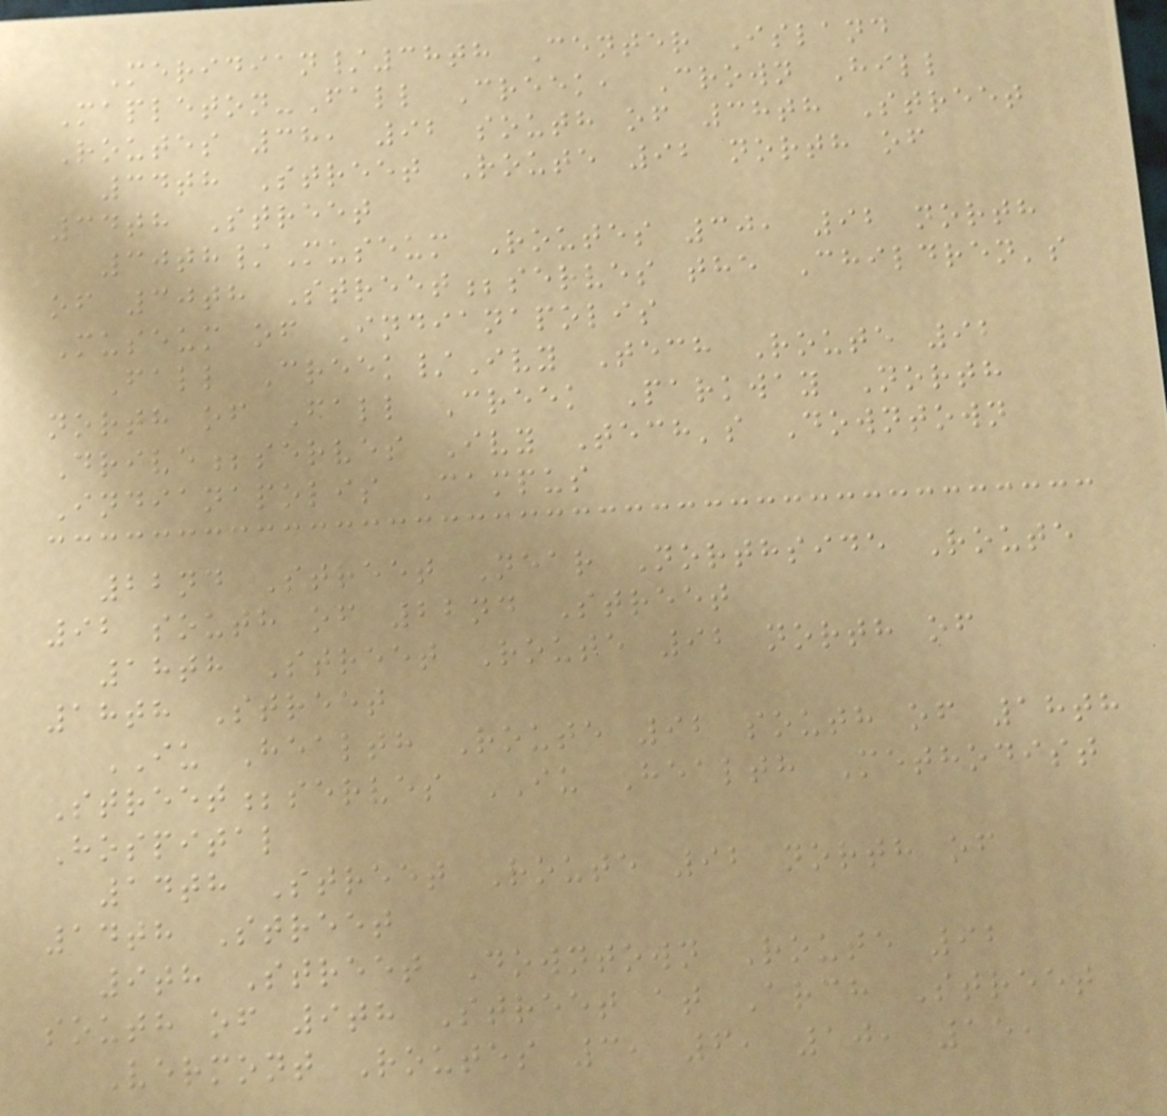Meridian/38th Center Island
Mapleton-Fall Creek, Crown Hill
Routes 38, 92 south of 38th Street
34th Street Route 92 north of
34th Street
30th/Museum Routes 30, 92 north
of 30th Street;serves the Children's
Museum of Indianapolis
Fall Creek/Ivy Tech Route 92
north of Fall Creek Parkway North
Drive;serves Ivy Tech's Downtown
Indianapolis Campus
22nd Street Near Northside Route
92 south of 22nd Street
18th Street Route 92 north of
18th Street
IU Health Route 92 south of 18th
Street;serves IU Health Methodist
Hospital
14th Street Route 92 north of
14th Street
9th Street Downtown Route 92
south of 9th Street at Arch Street
Vermont Routes 3, 6, 10, 15,
